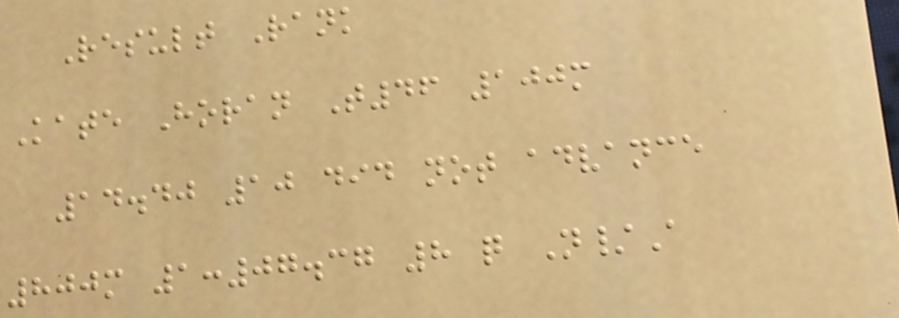Result Rank
Kate Horan T46 100m
14.40 10 did not advance
800m 1:07.37 8 q N/A
